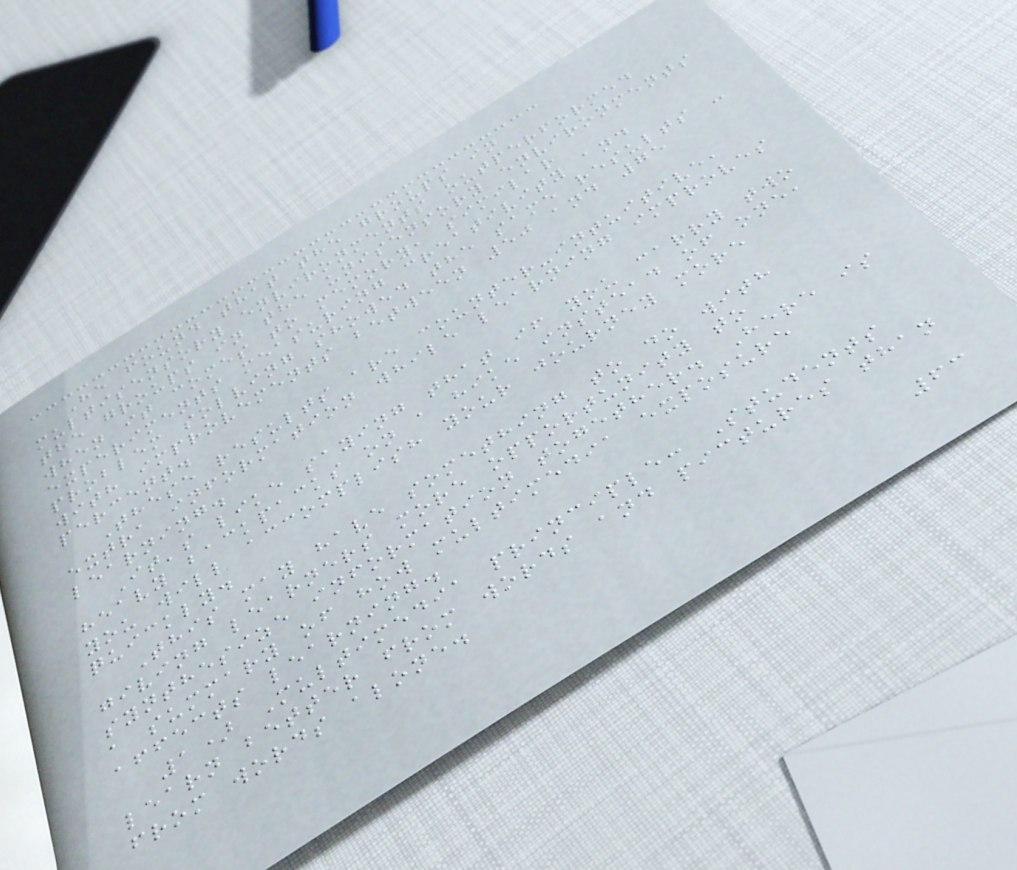He found that the groups in
multisensory environments outperformed
the groups in the unisensory environments
when it comes to memory, similar
experiments measuring creativity and
problem solving showed the same results -
with improvements between 50 and 75
percent.
These results are counter-intuitive,
extra information while learning improves
learning.
It's like saying that if you carry two
heavy backpacks on a hike instead of one,
you will accomplish your journey more
quickly.
This may have something to do with
giving learners more opportunity to
synthesize information together. Here is
a summary of how multimedia exposure
affects learning.
1) Multimedia principle: Students
learn better from words and pictures than
from words alone.
63
